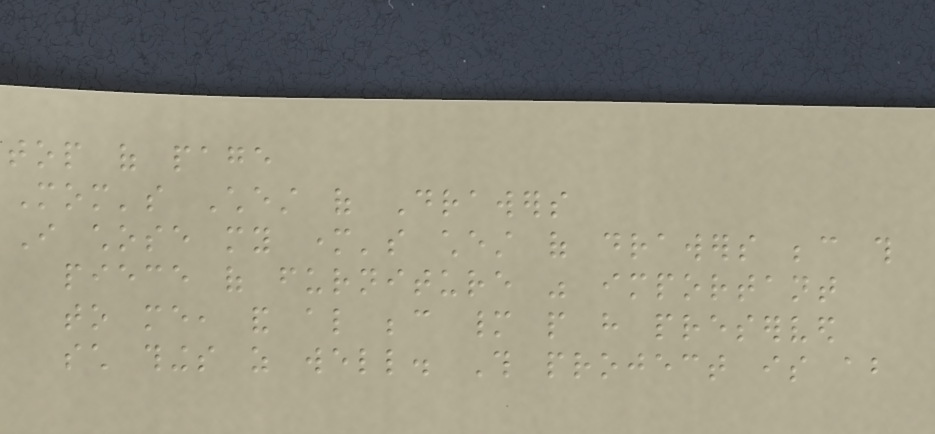top of page
Mom's Chest of Drawers
I chose my mother's chest of drawers because this
piece of furniture was important
to me, and also because many people have preserved
such things as well. This project is about
